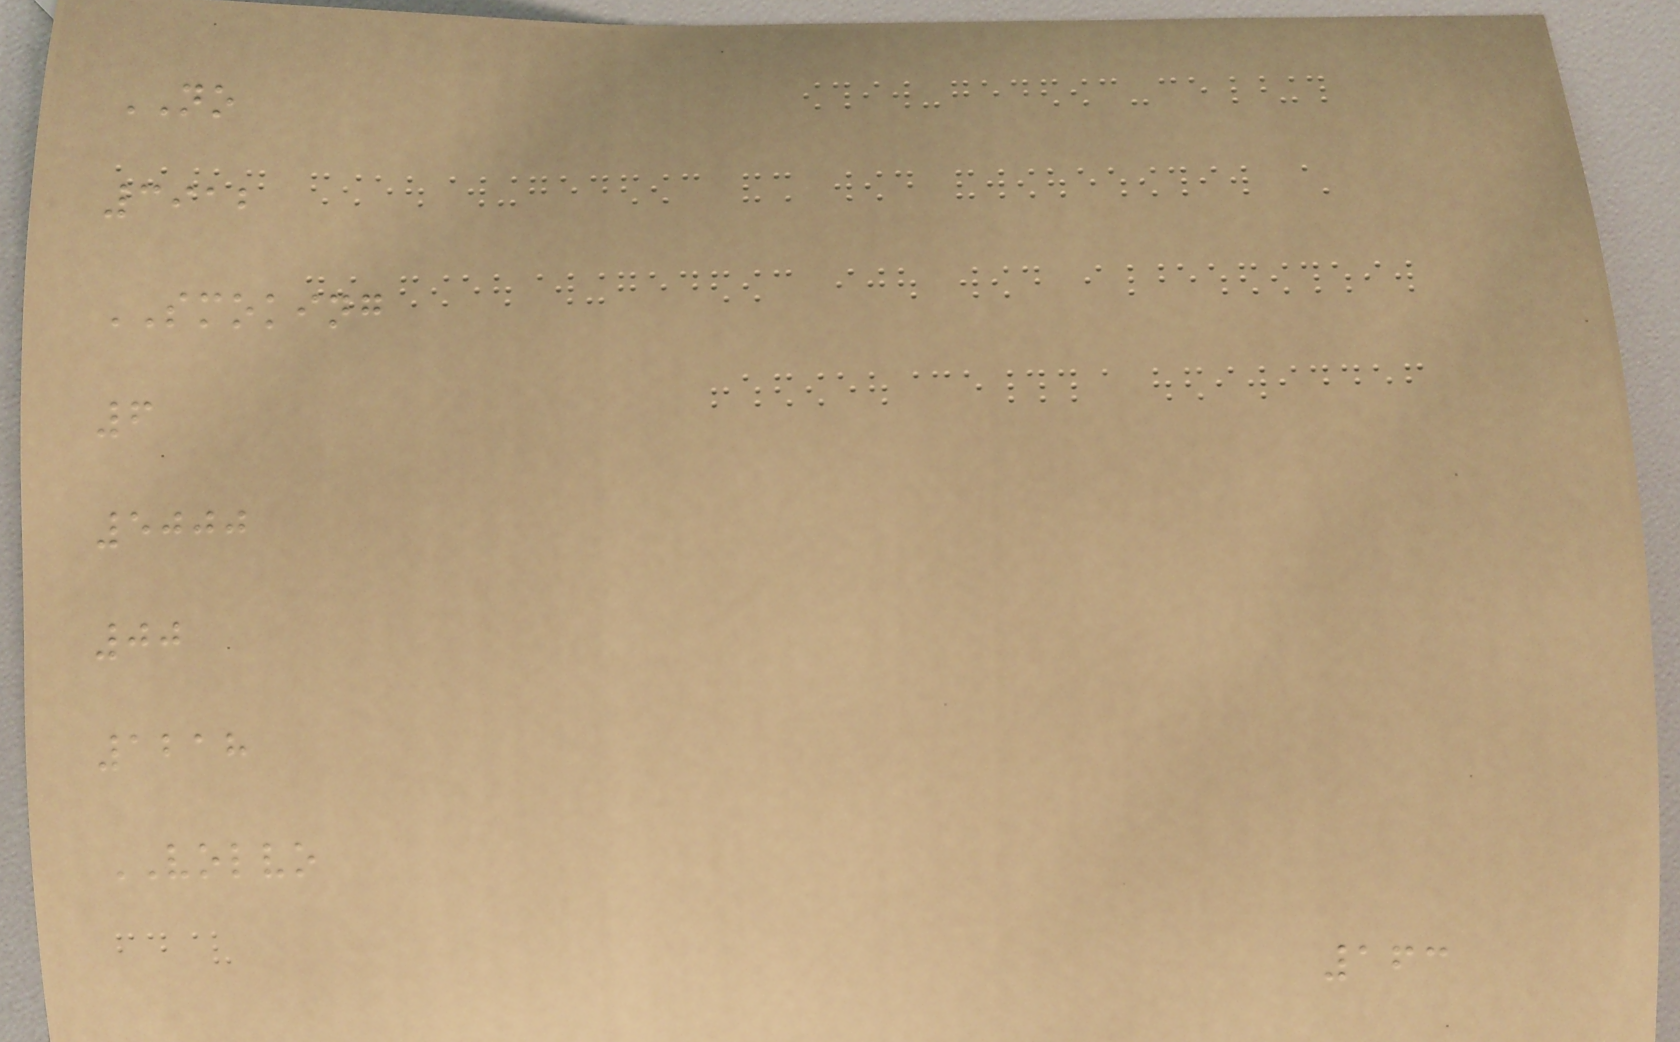NO
3912
SMOKING
6
5000
00
1218
VOLVO
163
